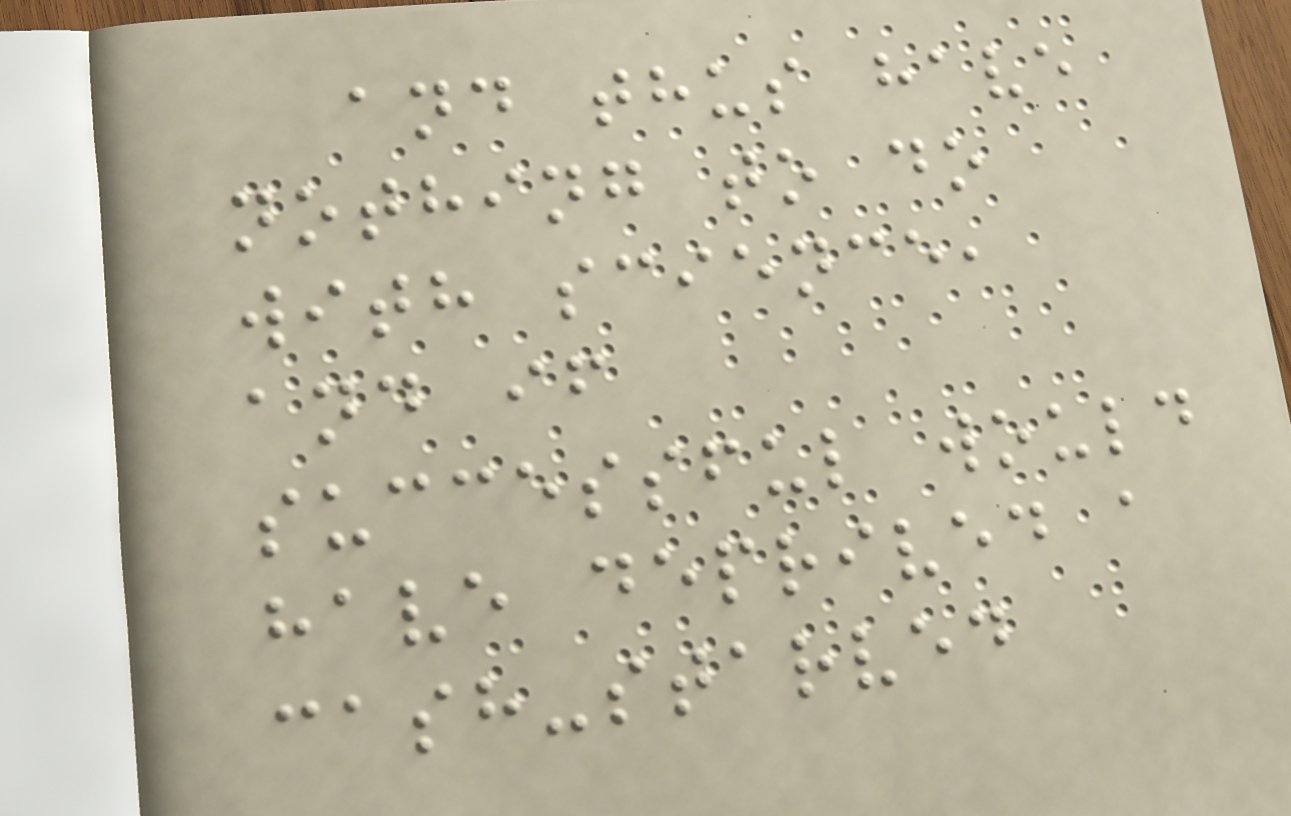and thus have
nothing to do
with science,
and if
successful would
have deprived a
cash-starved
